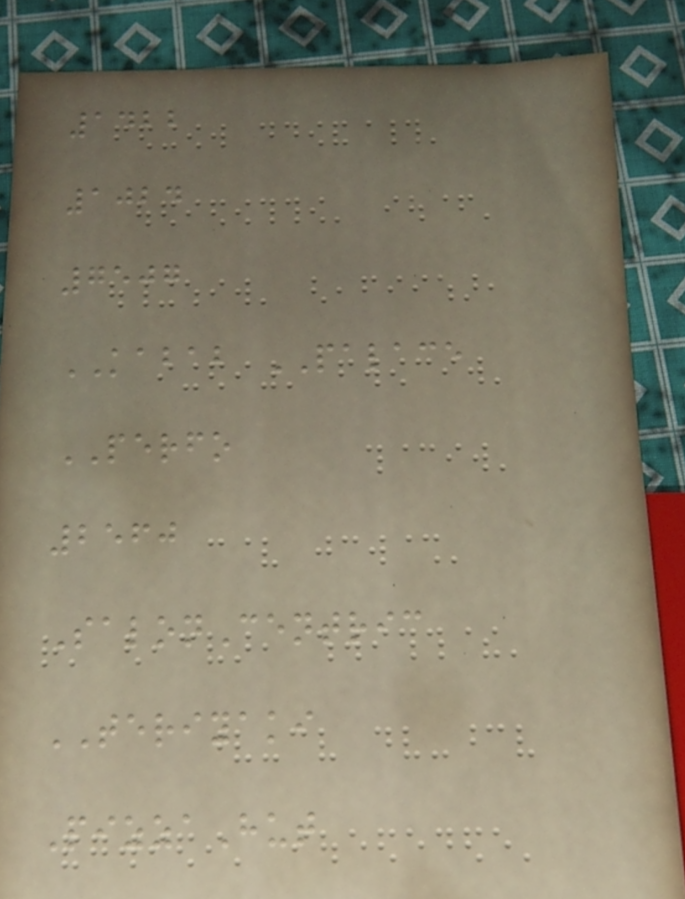1422
1024
7507
KABAB PALACE
PERFO
2560
SalonCentric
TERIYAKI
PizzaHut
